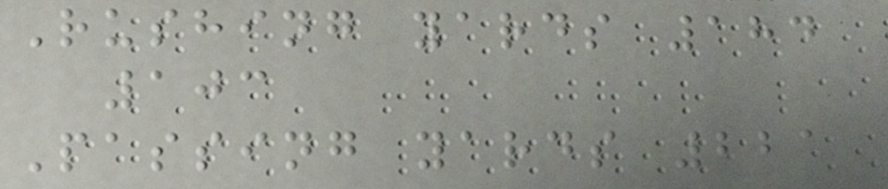Rushing yards 184
103
Passing yards 221
